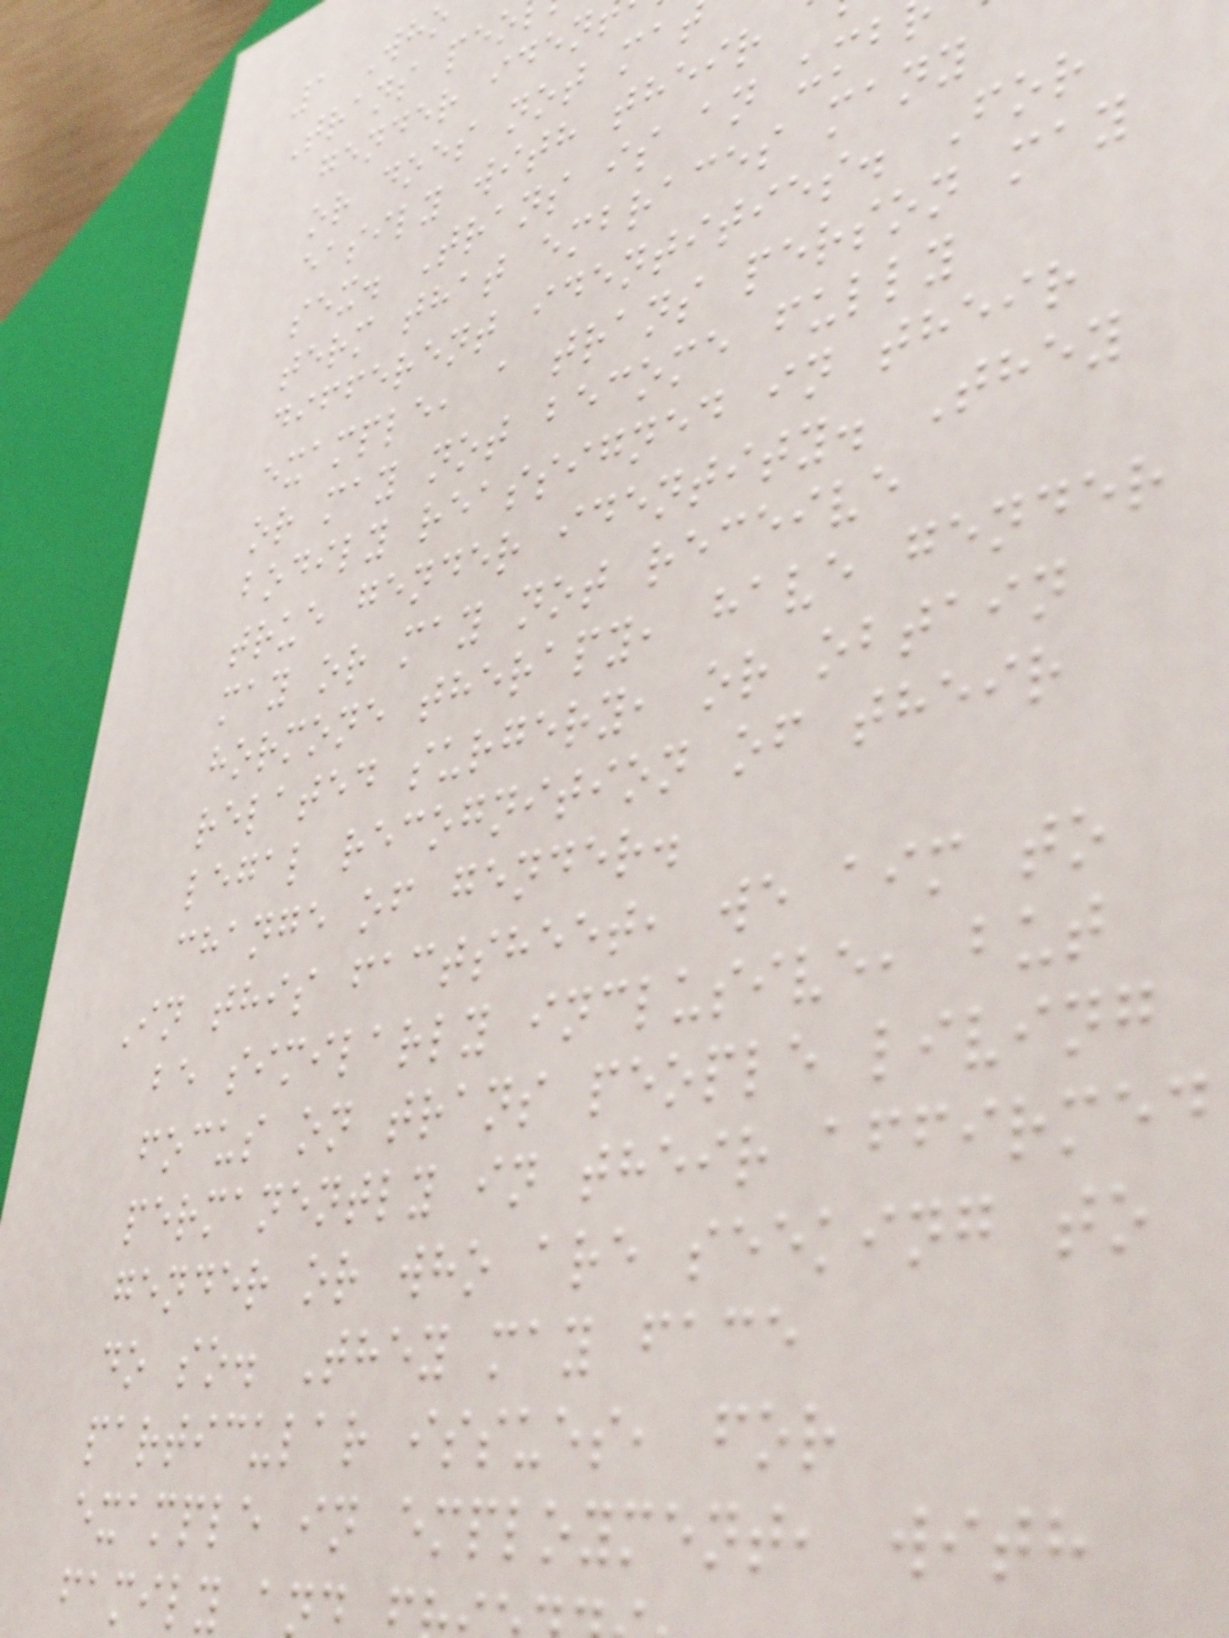1 Wh
Trans peo
gender iden
or does not ma
easily with their
sex. Trans is an umb
term that embraces many
different identities. For
example, a trans person may
or may not become fully
bodily reassigned in their
true gender identity. They
may or may not receive
hormone therapy, have gender
related surgery, or obtain
legal recognition of their
change of gender.
In this factsheet, we aim to
be similarly inclusive, but
focus on trans people living
permanently in their affirmed
gender or who are seeking to
do so. They may face
particular issues, for
example in employment, with
family a
